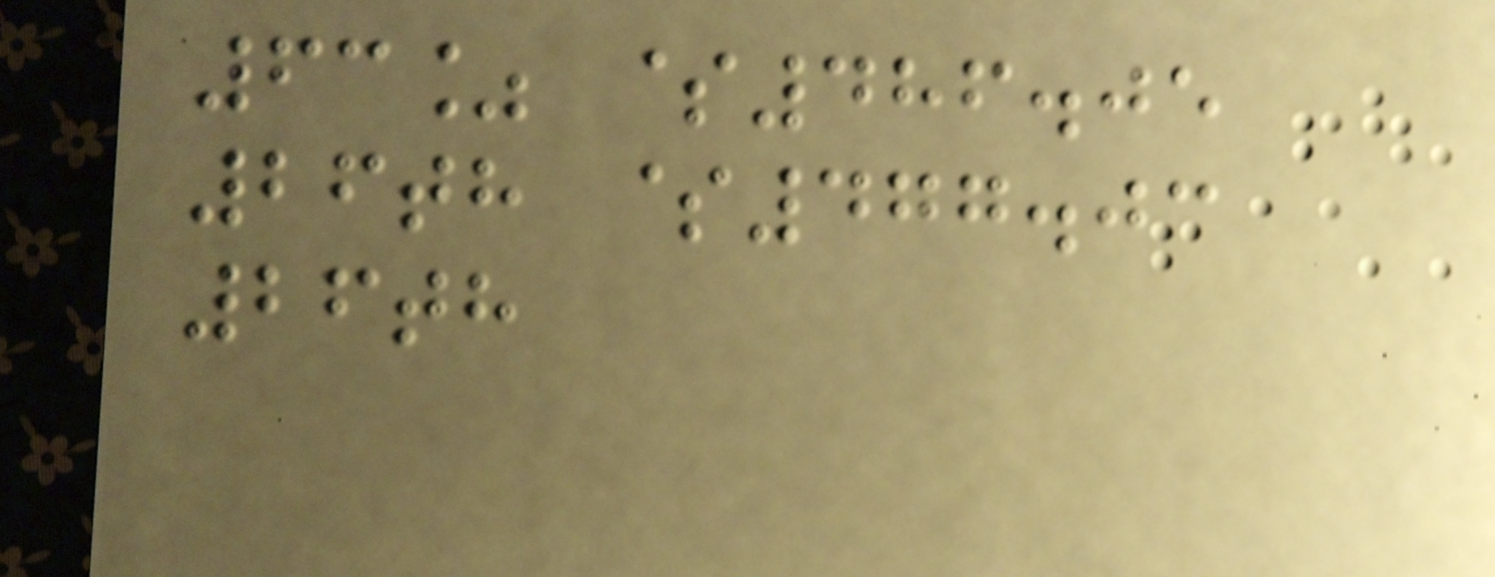63% $486.05
26th $477.03
26th
